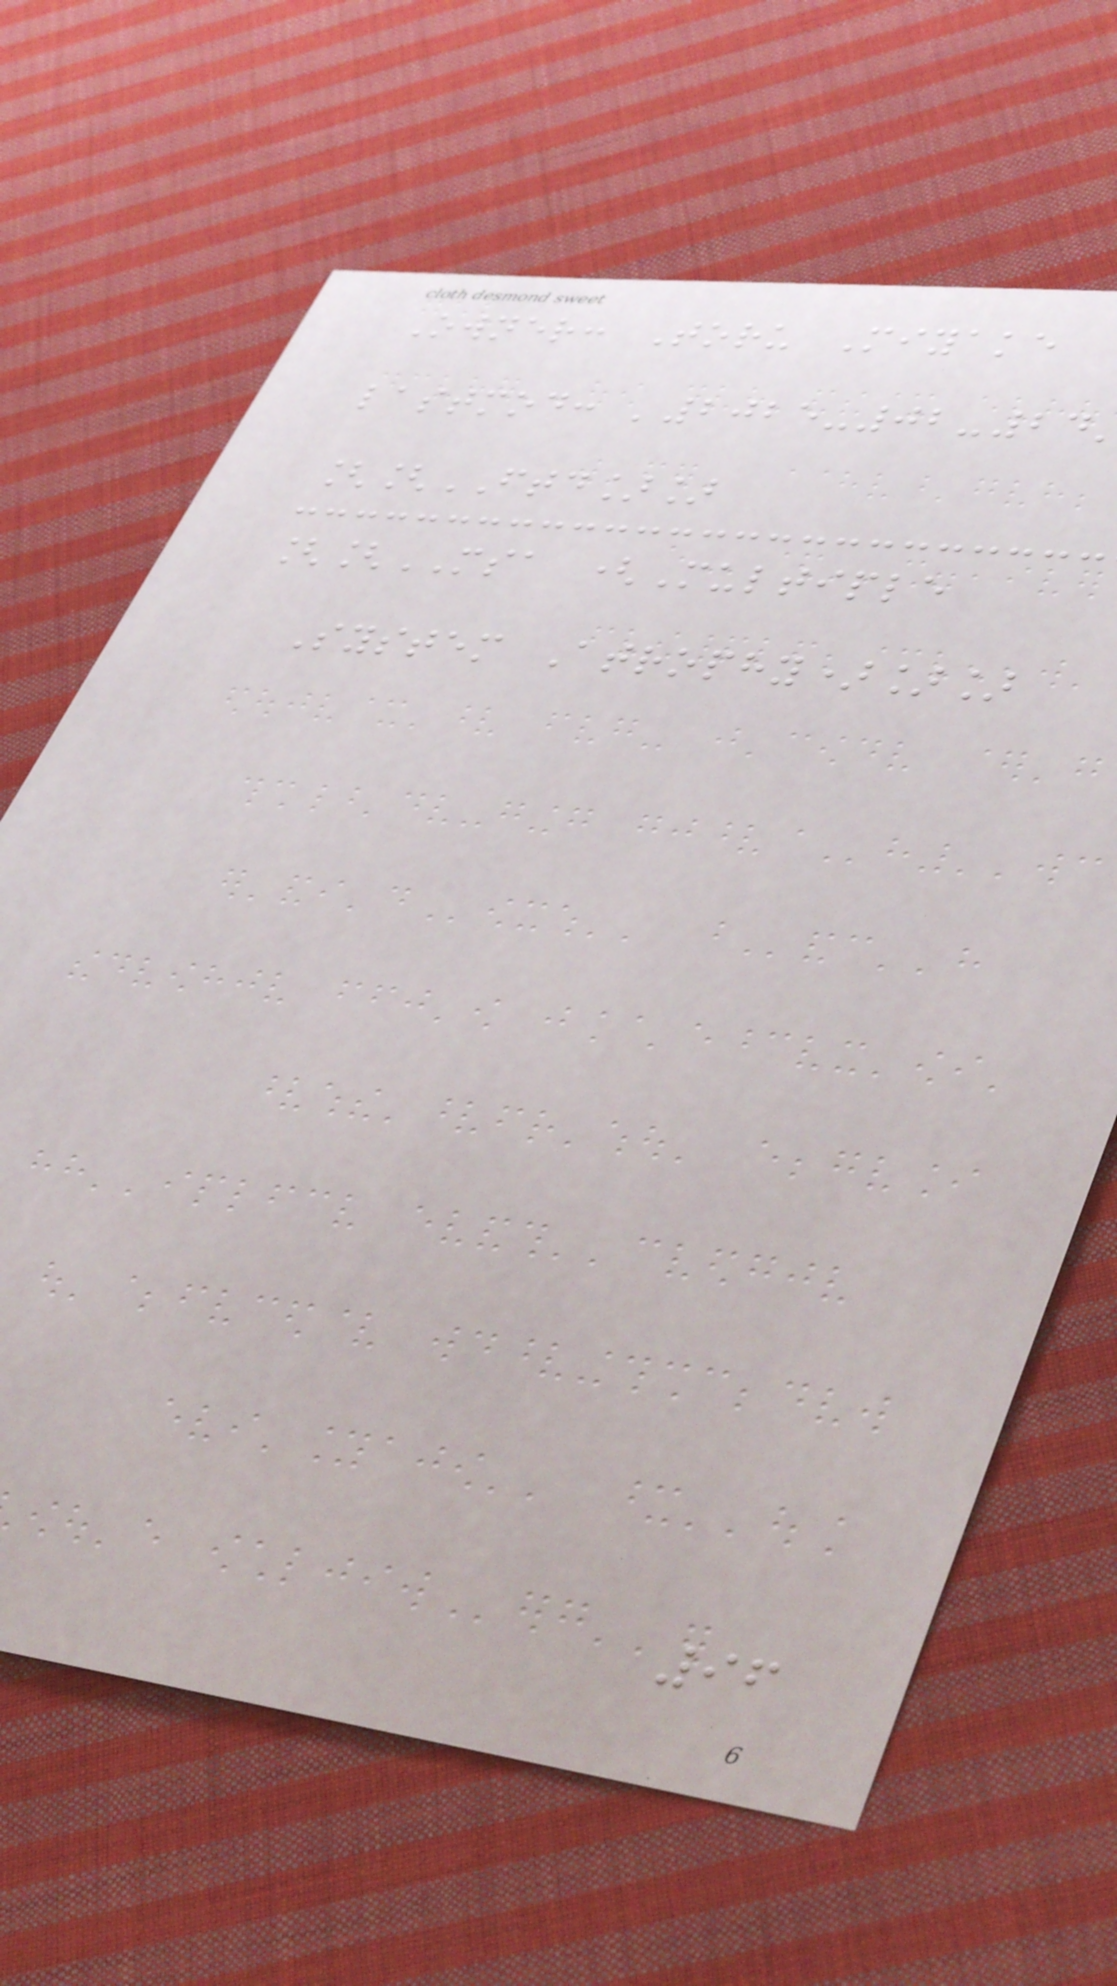Owner: Toru Miyake
lastmod: '2025-02-24
[[FTD]]
[[MSA (Multiple
System Atrophy)]]
96
